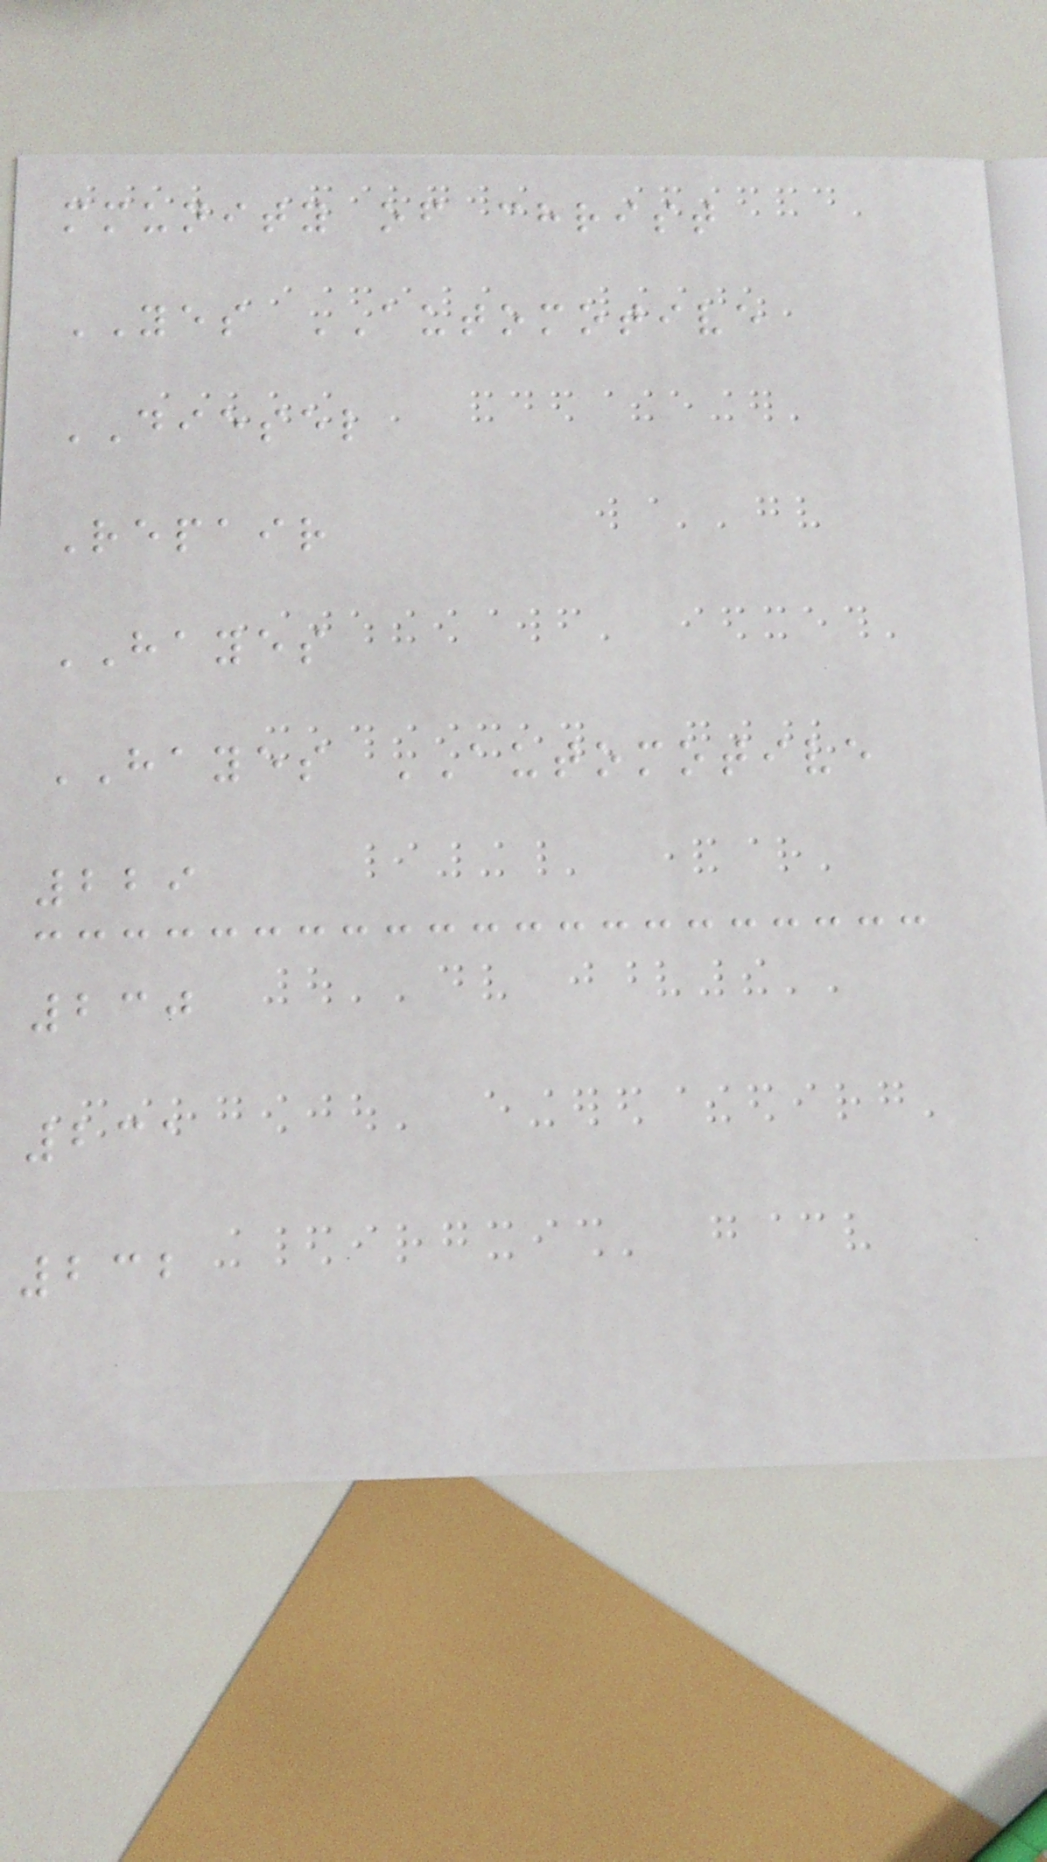mmunity of christ
YES AUTOMOTIVE
DIESEL
Repair
HAYES
HAYES AUTOMOTIVE
229
230
231
232
